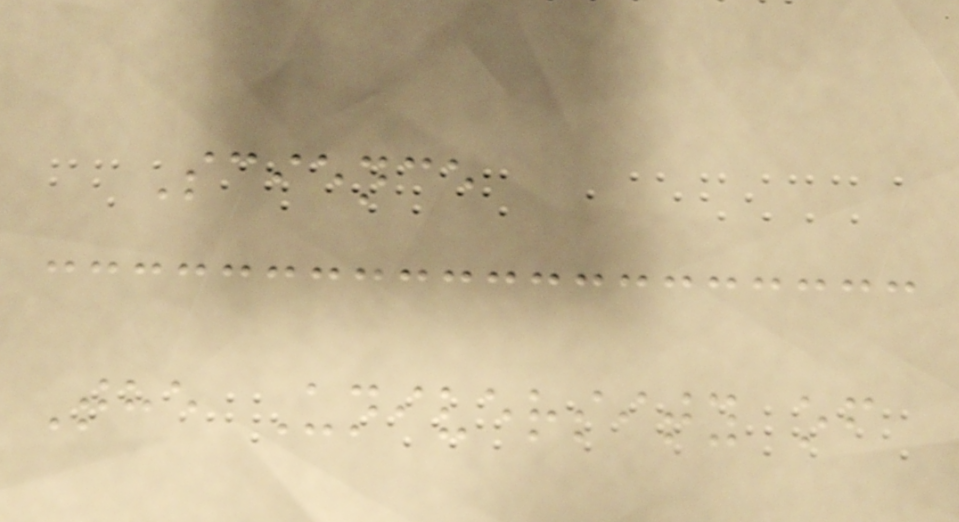Science
The University of
